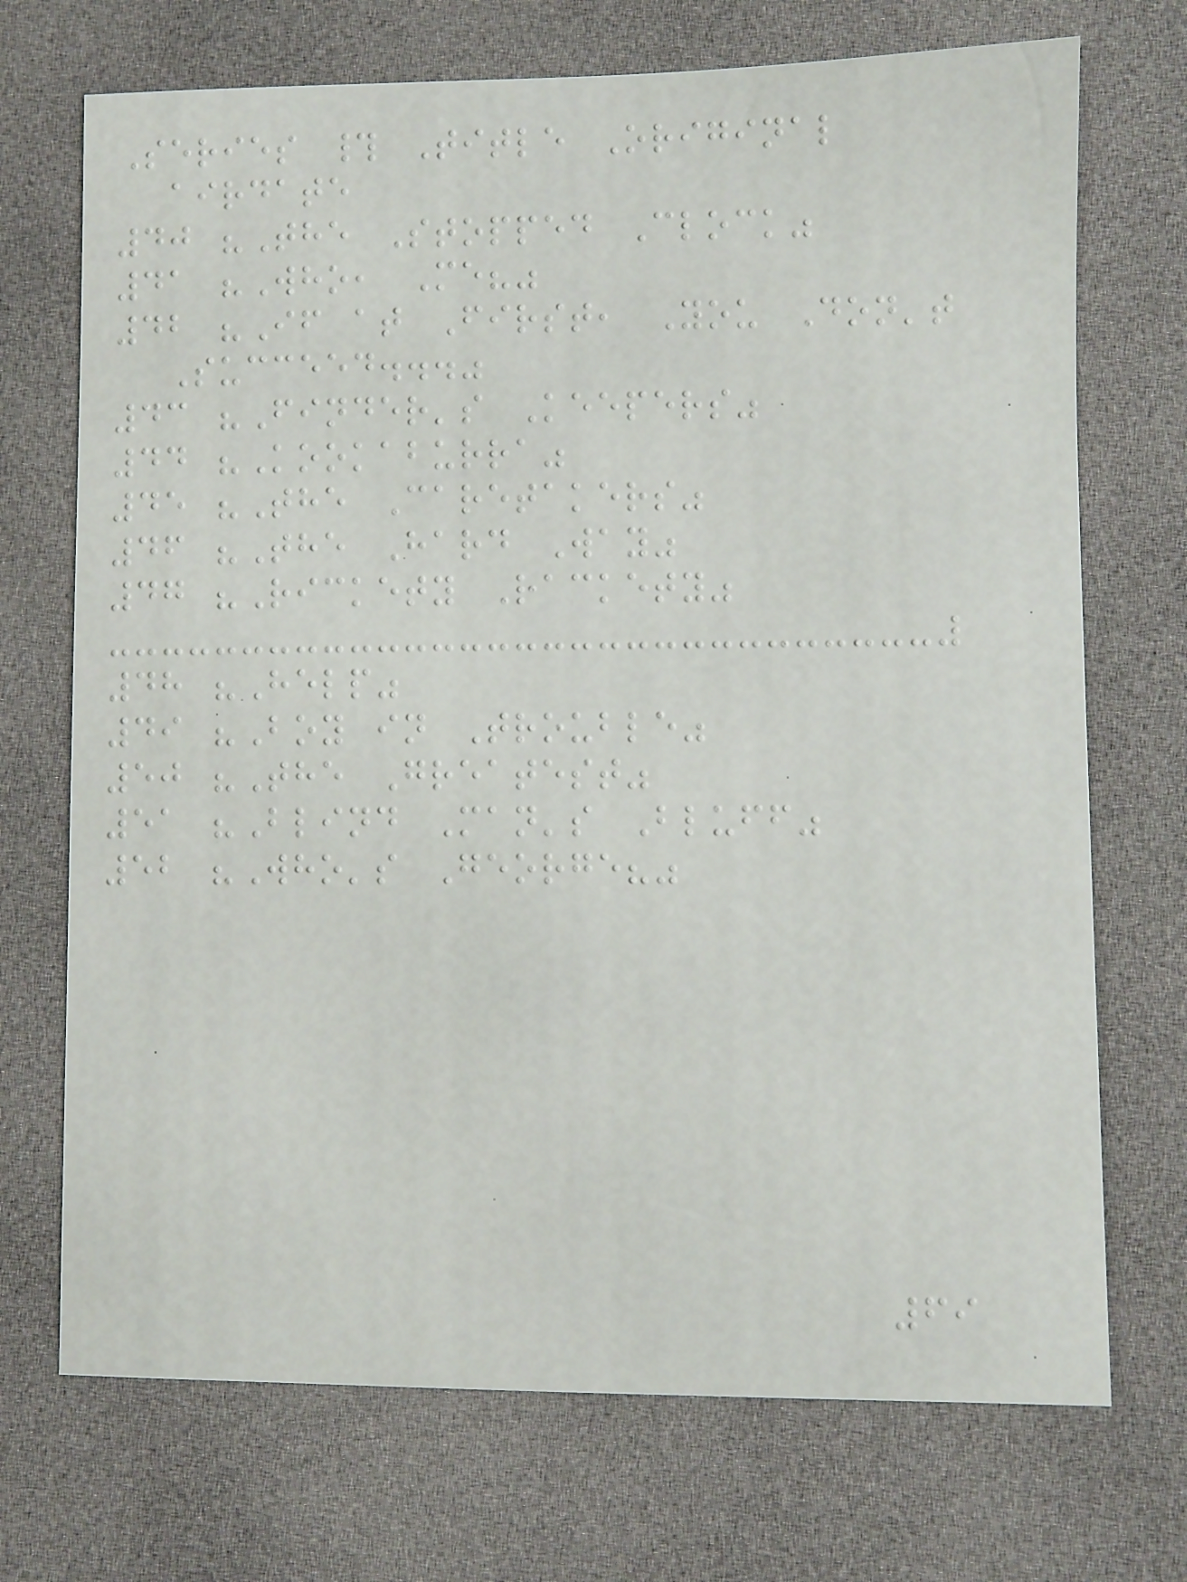Series # Title Original
airdate
40 "The Stopped Clock"
41 "Who, Me?"
42 "If at First, You Don't
Succeed..."
43 "Finder's Keepers"
44 "Kookaburra"
45 "The Caretakers"
46 "The Hard Way"
47 "Rickety Rackety"
48 "Help"
49 "Boy in Trouble"
50 "The Greatest"
51 "Blind Man's Bluff"
52 "Who's George?"
69
